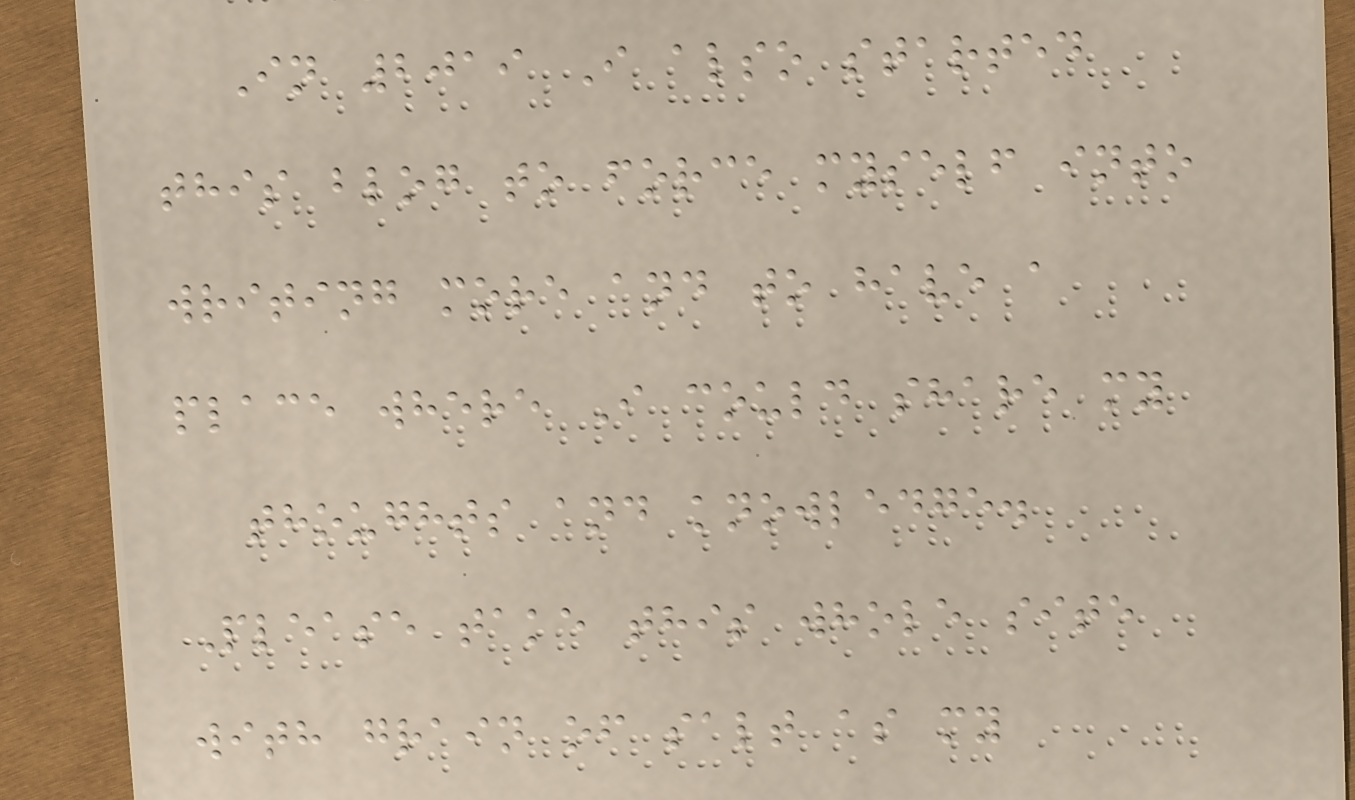In 2019 I also started
this blog to force myself into
writing more and to have a
place where I could share my
thoughts and knowledge.
Please take this whole site
with grain of salt as my
